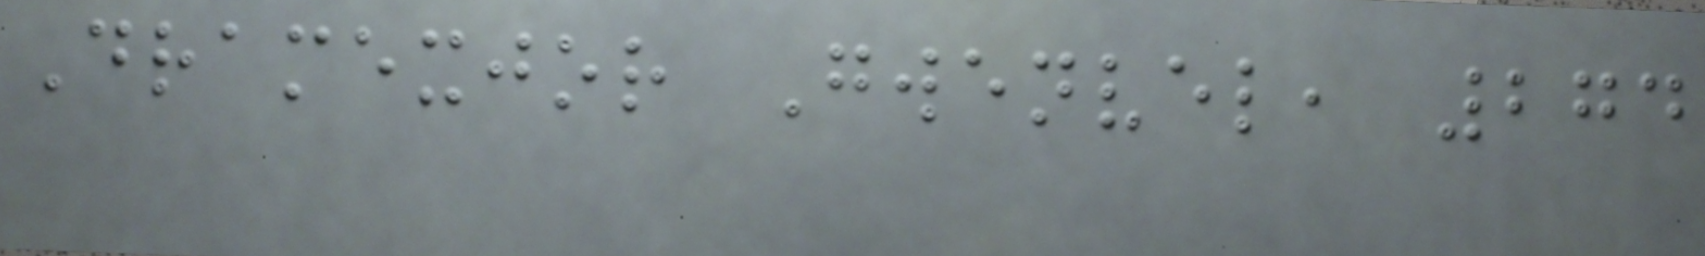Dramexjor Gwenvel, 274
